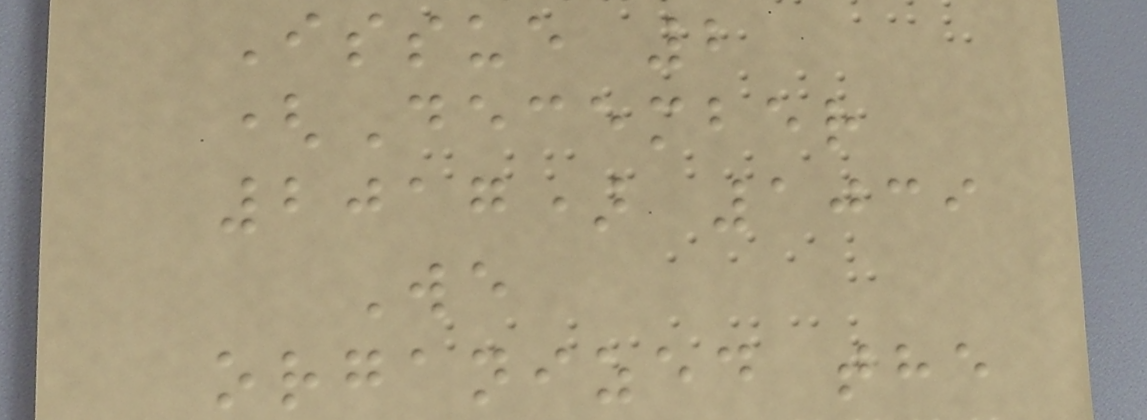Issue 2
(December
2017) 1039
We
organized the
